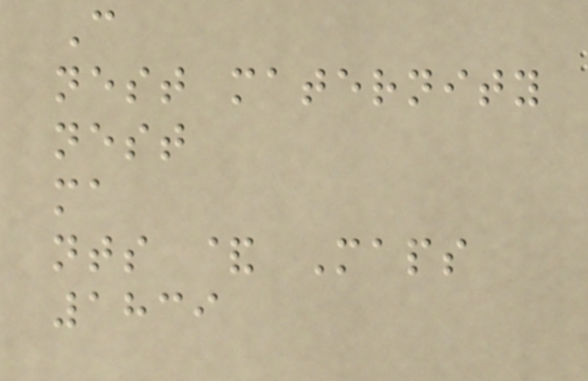C
nest maternity
nest
ma
nts & Maps
1839
